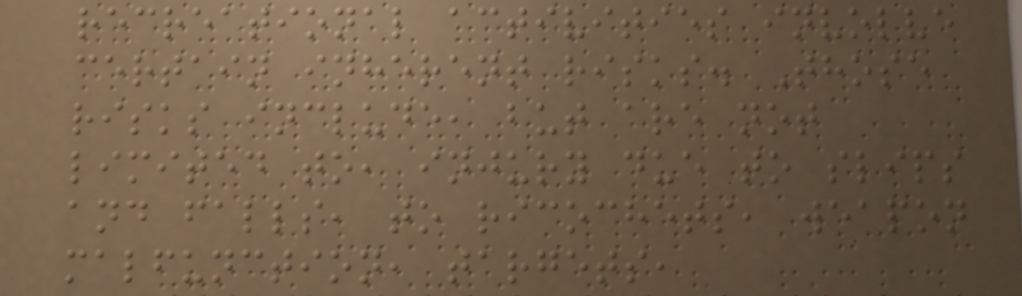recreational activities involve
certain inherent risks. Those
risks include, but are not
limited to, injury due to slips
and falls, to ricochets, weapon
malfunction, targets,
